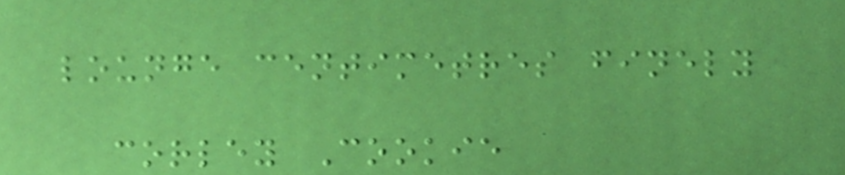lounge centimetres finely
corley Cookie
